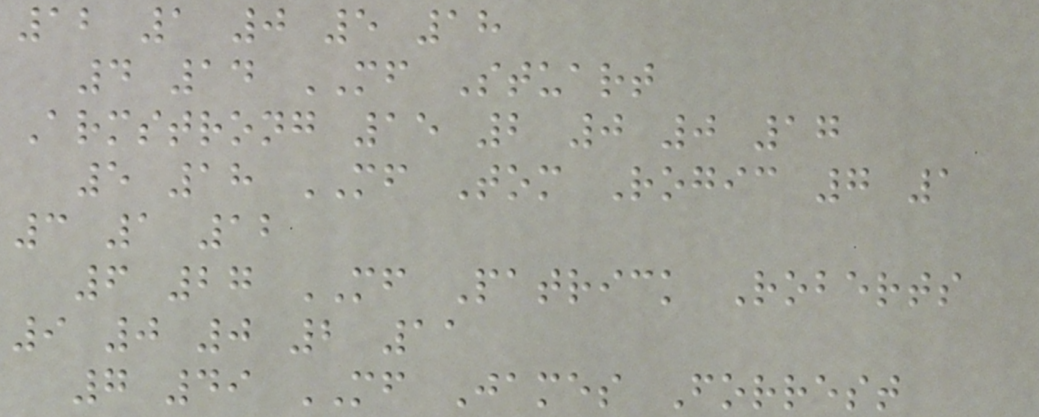12 1 0 5 18
4 14 MF Stuart
Armstrong 15 2 0 0 17
5 18 MF Tom Rogic 7 1
3 1 12
6 27 MF Patrick Roberts
9 0 0 2 11
7 49 MF James Forrest
